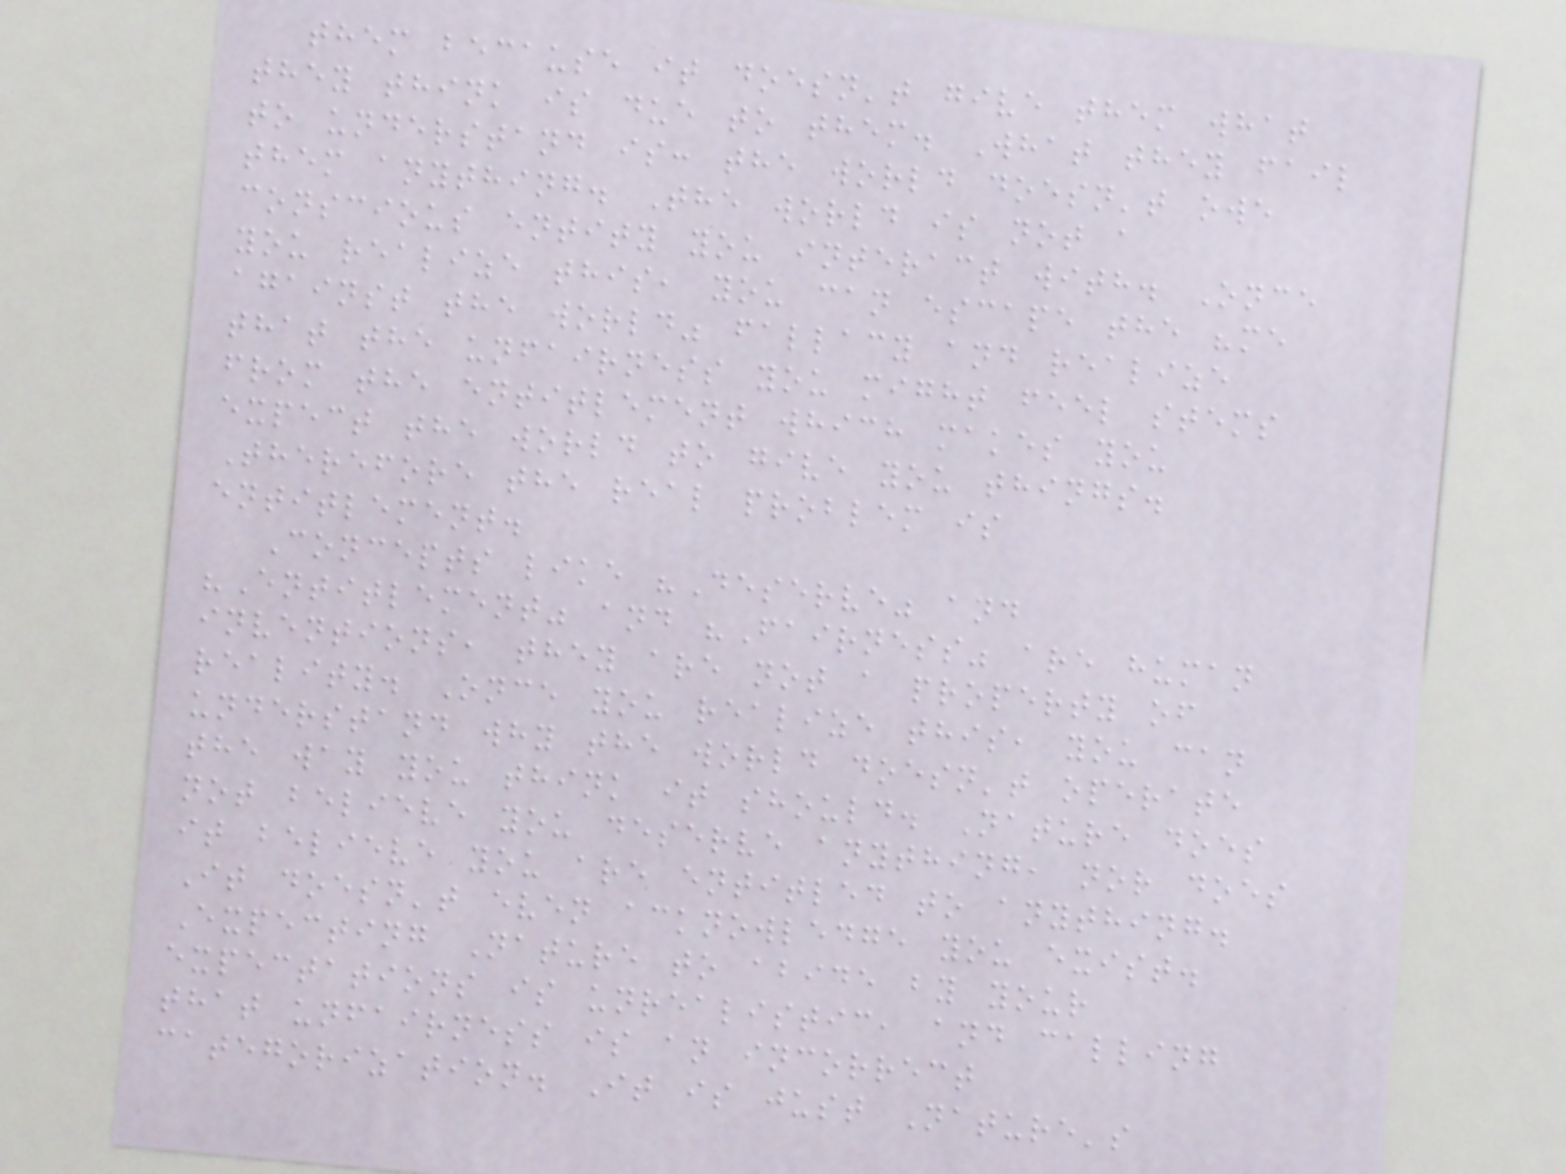them because it doesn't give them what
they think is due to them. What they fail
to understand is: the world doesn't owe
them anything. The world is not a
conscious entity you interact with. Once
you realize this, you can escape the "me
against the world" fallacy and realize
that the unfairness you might feel stems
from the entitlement which makes you
expect the world to give you things.
Therefore the real problem is
entitlement.
Concepts like "Deserve" and
"Entitlement" and "Fairness" are human
inventions, they are not a property of
reality. Once you realize this, you can
understand why the world doesn't operate
the way you think it should. Nature does
not believe you deserve anything, nor does
it believe you are entitled to anything.
It doesn't even acknowledge you exist.
Expecting Nature to abide by your
expectations is unrealistic, and calling
that unfairness is an incorrect
categorization. It is just Nature's
